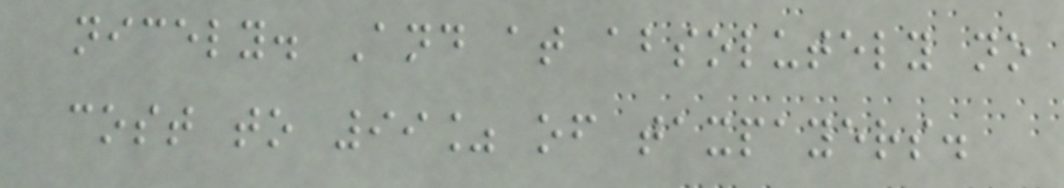nicely. And at absolutely no
cost to 99% of taxpayers.
